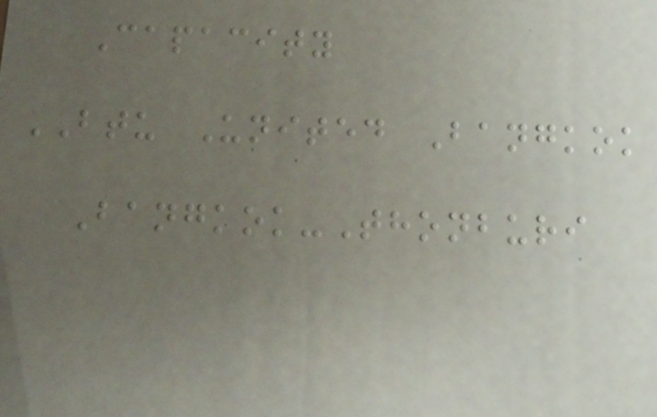Capacity
BTU United Bangkok
Bangkok-Thonburi
